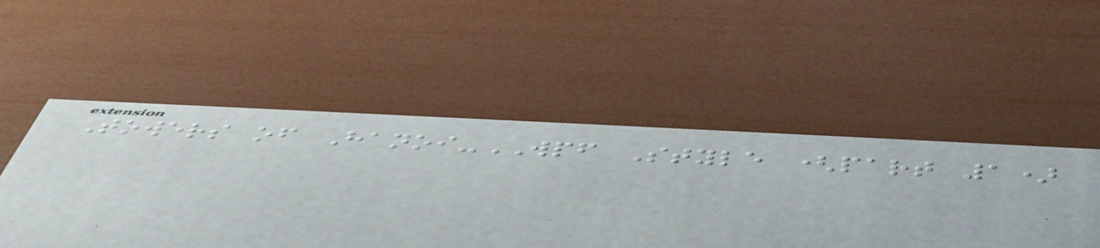Towers of Hanoi-WPF Style (part 1)
